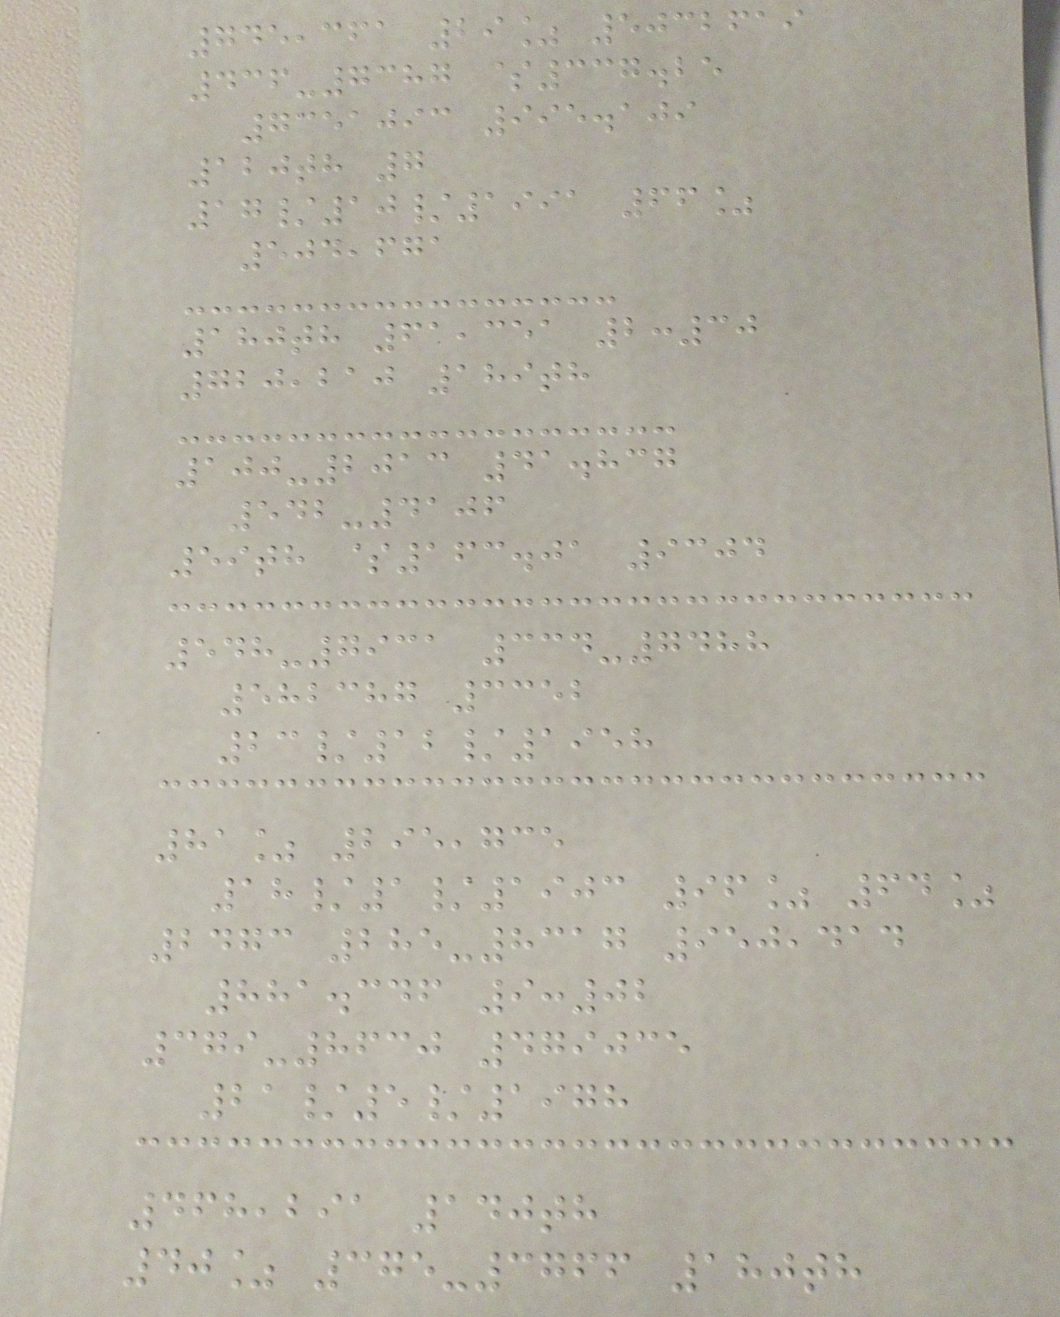745,361 29% 5032619
436-7387 $337.25
7351093 995.109
120th 7
17/10/1991 66%
504,671
180th 61,351 2:30
720,210 189th
100-2013 41.837
542-4106
59th $163.01 9304
548-7931 334-7488
582387 3352
23/12/1958
81% 295,735
18/1/1903 96% 64%
2473 285-8317 950,414
881.346 9:02
379-8630 479035
21/5/1978
468,291 140th
40% 375-3766 180th
